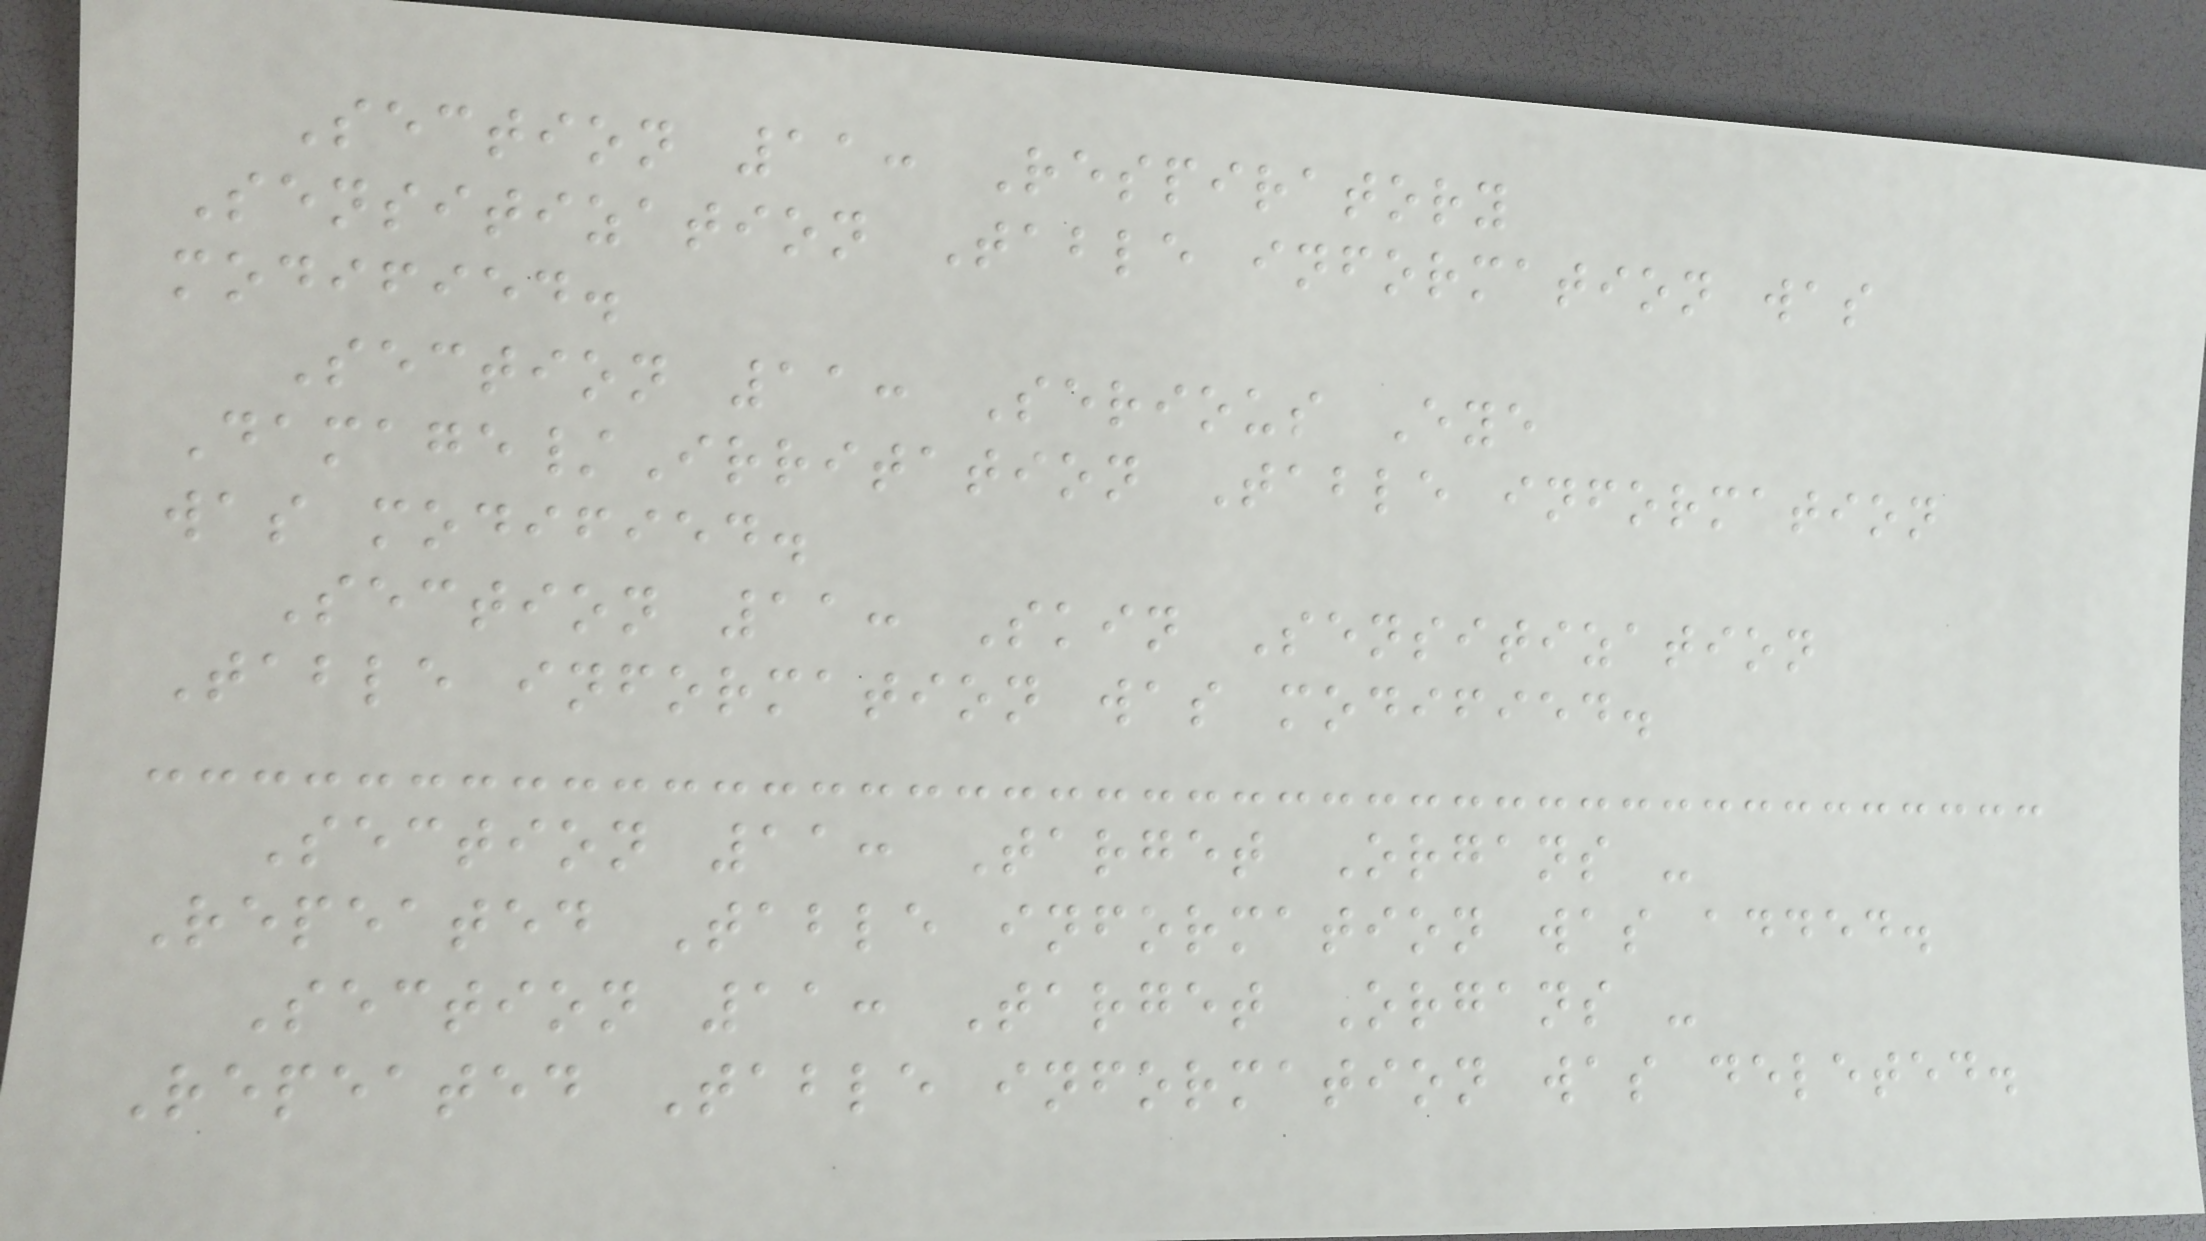Section 11: Respiratory
Sensitization Table information was
modified.
Section 11: Serious Eye
Damage/Irritation Table information
was modified.
Section 11: Skin Sensitization
Table information was modified.
Section 11: Target Organs -
Repeated Table information was added.
Section 11: Target Organs -
Repeated Table information was deleted.
